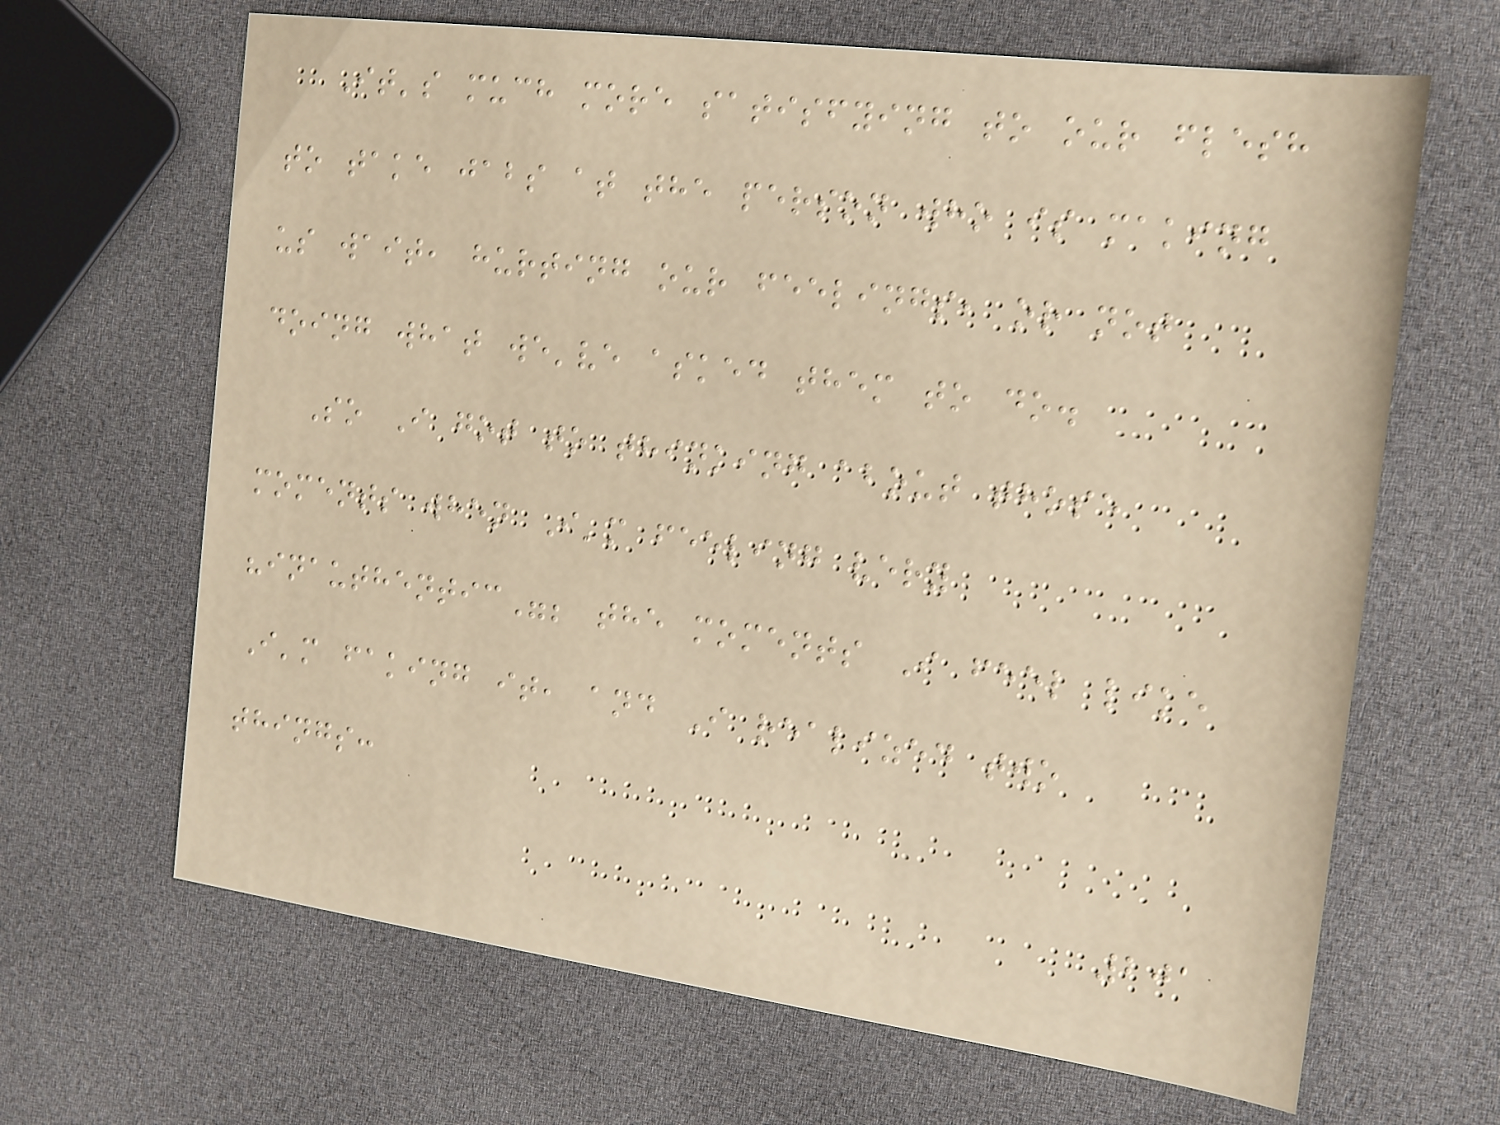It's much more satisfying to our flesh
to take jabs at the person who is making
us wait, hurting our feelings, or not
doing what we've asked them to do.
So I got to thinking about those
moments when I'm feeling very
"inauthentic"; the moments I feel like
I'm faking it, and I realized two
things:
201
